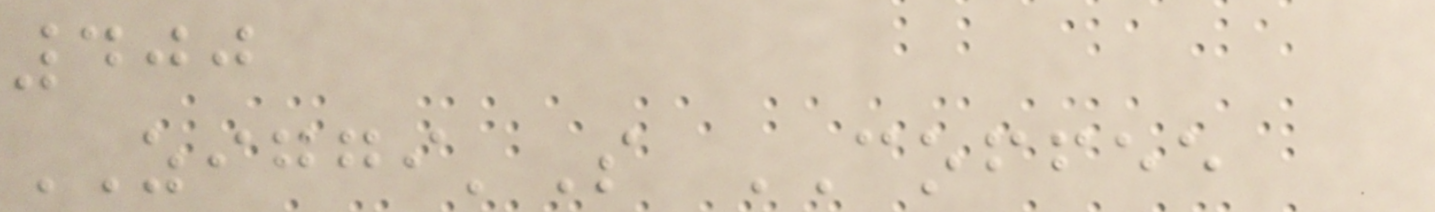400
ZIGGI'S COFFEE
